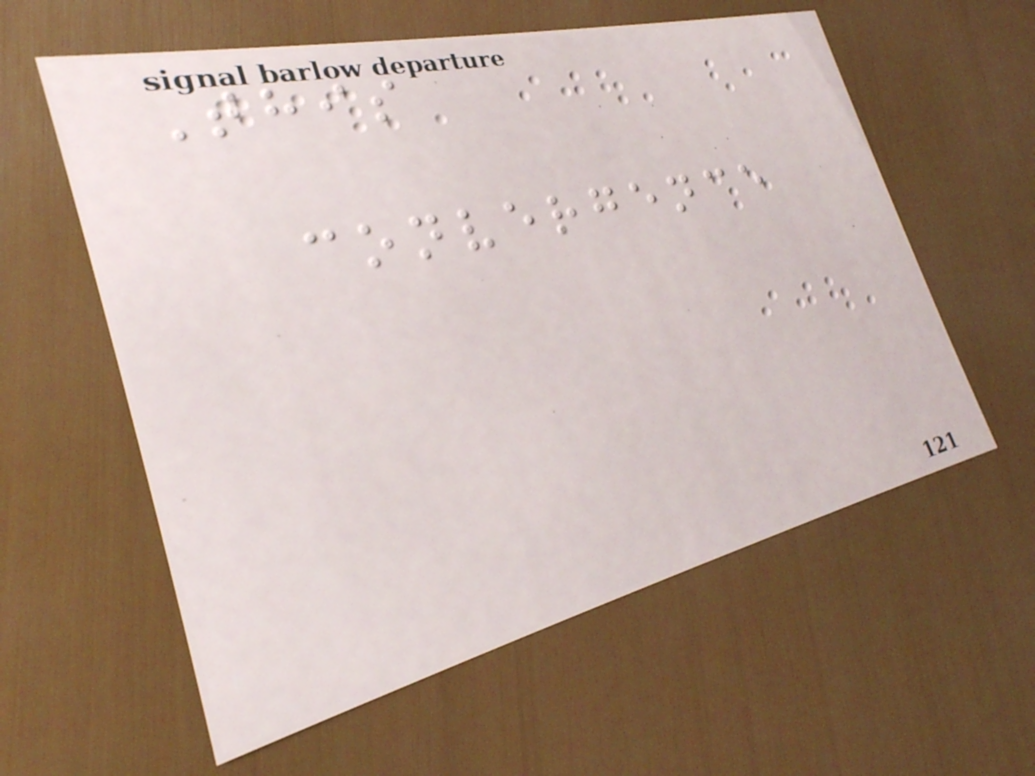This
convergence
